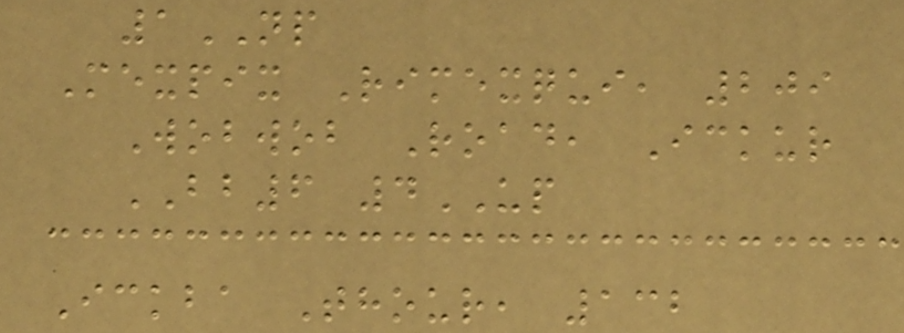1NP
Mexpix Rimexqui, 209
Wobwob Road, Ickur
BB6 4UP
Ickba Thour, 132
